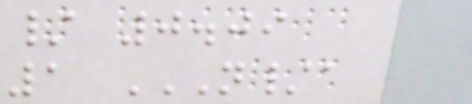/ 0.09
1 N/A
